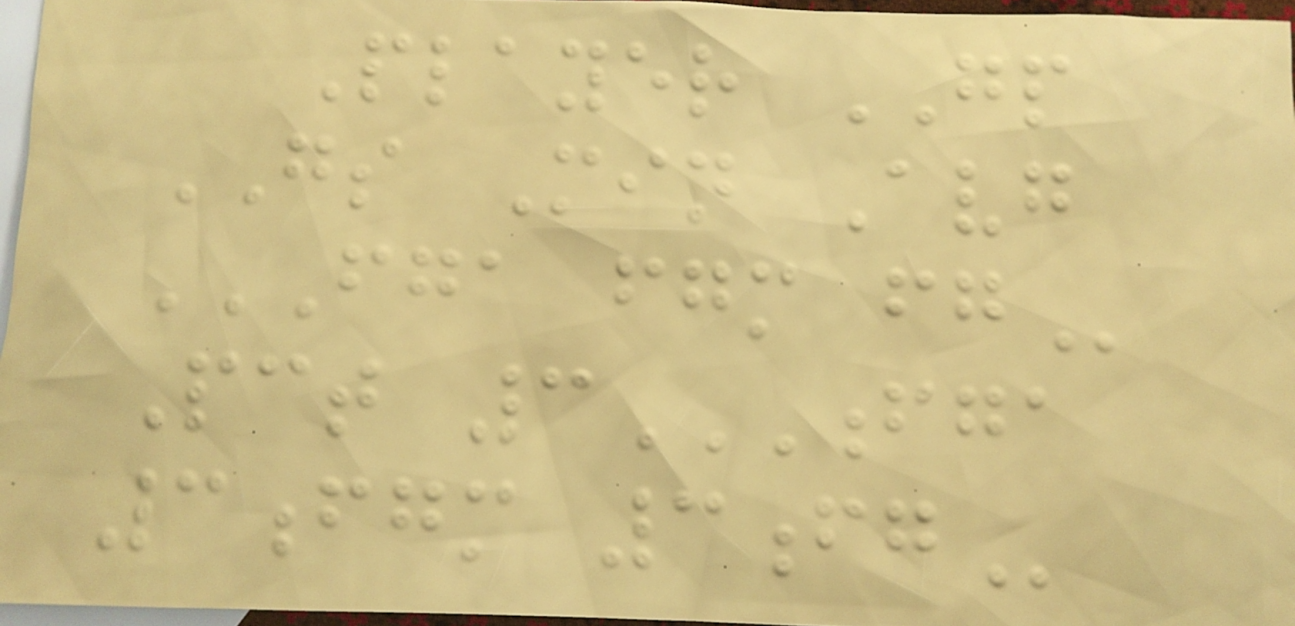Player GP
GS Min Avg
FGA FGM FG
Pct 3FGA
3FGM 3FG
